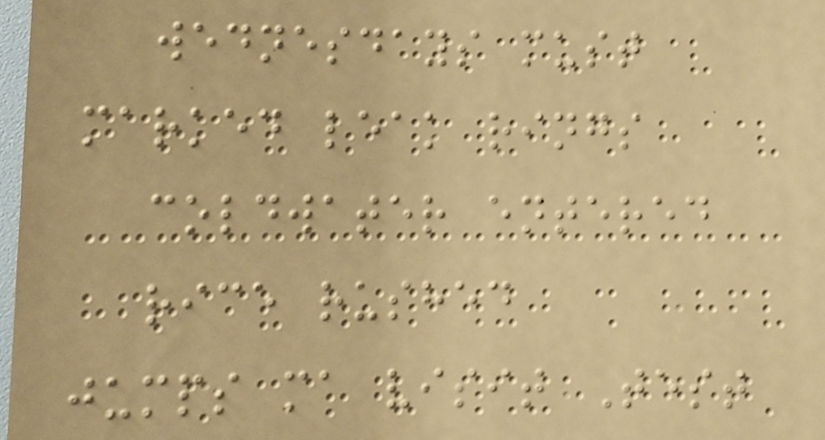wednesdays must
marked leak rings
coldwater entered
rice rushed
jumps ma visit Test
